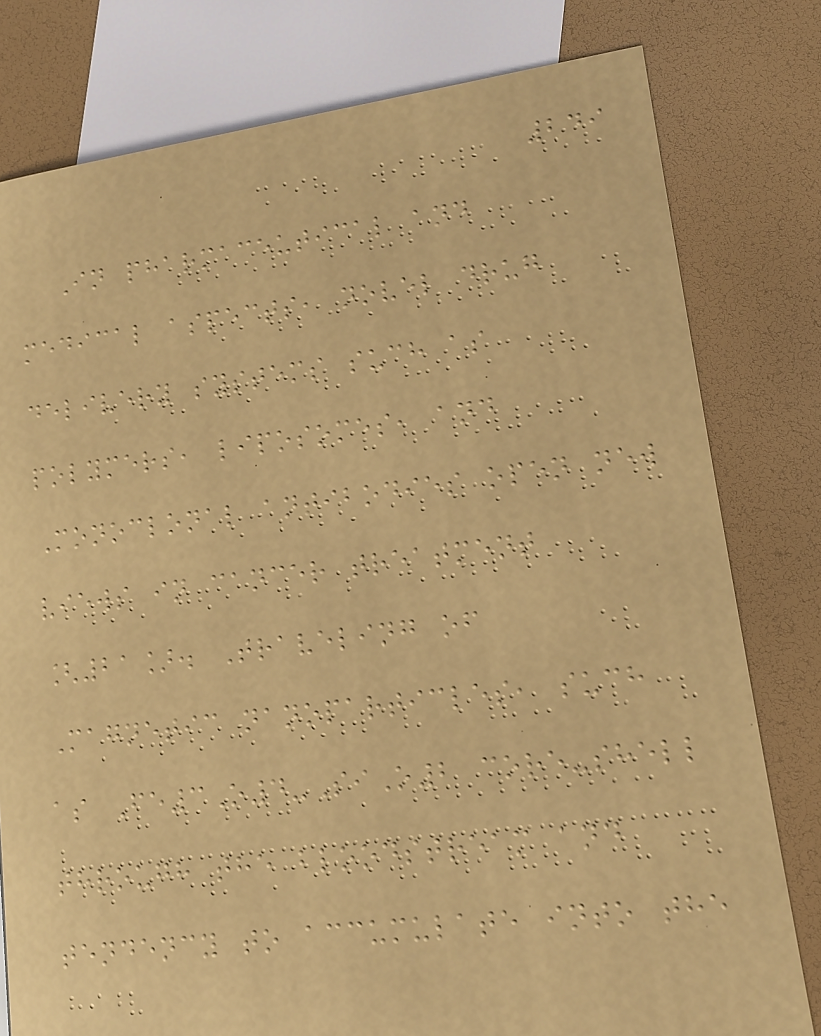249
In pharmaceutical and
medical aspects, novel drug
delivery systems such as
polymers, liposomes, and
Monoclonal antibodies open new
views in cancer treatment
[21]. Traveling of
Magnetic nanoparticles, such
as Fe3O4-SiO2 core-shell
through the bloodstream and
tendency to accumulate into the
